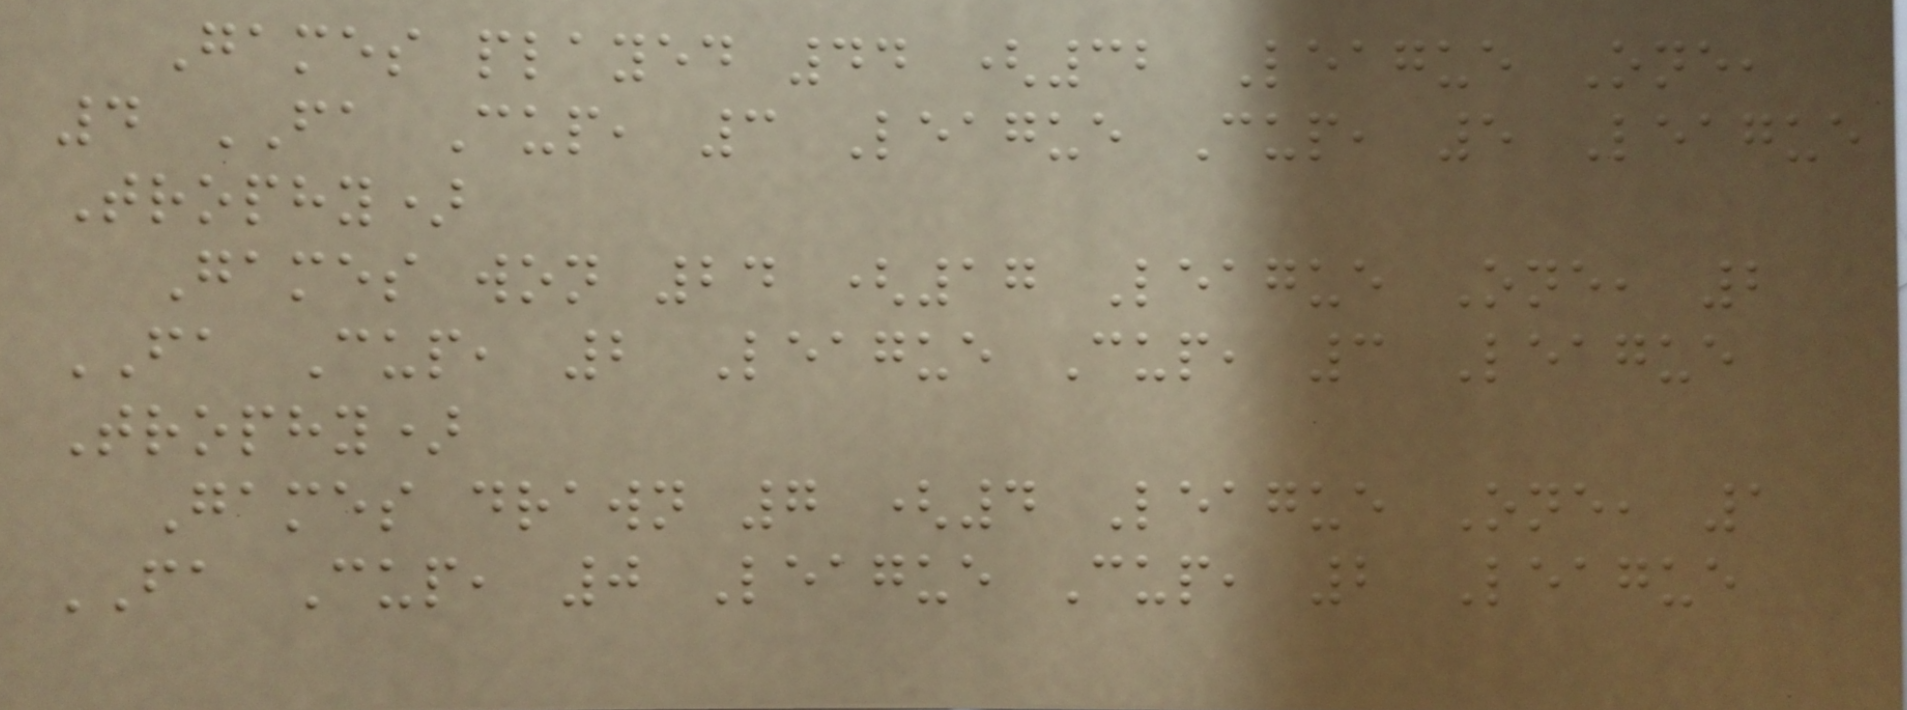Games played 44 (32 League One,
4 FA Cup, 3 League Cup, 5 League
Trophy)
Games won 24 (17 League One, 2
FA Cup, 2 League Cup, 3 League
Trophy)
Games drawn 7 (4 League One, 1
FA Cup, 0 League Cup, 2 League
